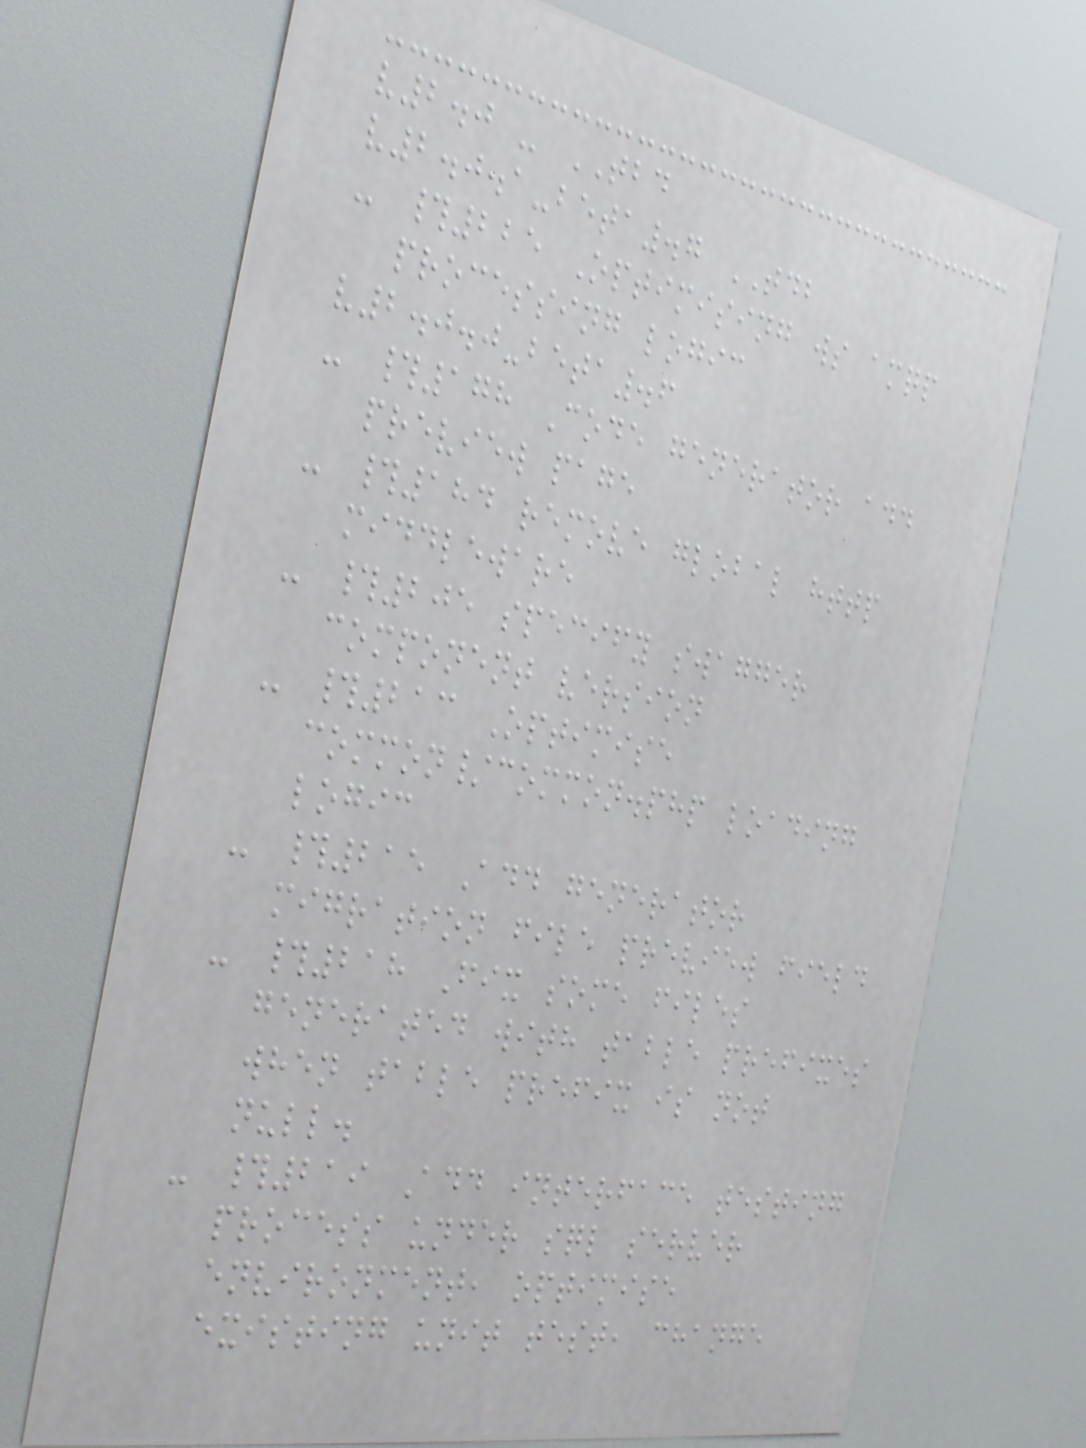v2.0 - TBD
v2.0.1-beta.7 TDB
- #225 Optimising ws amqp
processing logic
v2.0.0-beta.6
- #178 Code generator add
preview page
- #184 remove global http
middleware
- #205 specify swagger
component version
- #213 Optimise
common/common.php loading
logic
- #215 Add generator
migration file preview field
- #218 Fix some files
generated with table prefixes
when table prefix is not
null.
- #219 Add interface testing
process under sql server
environment, optimise
existing unit test, change
